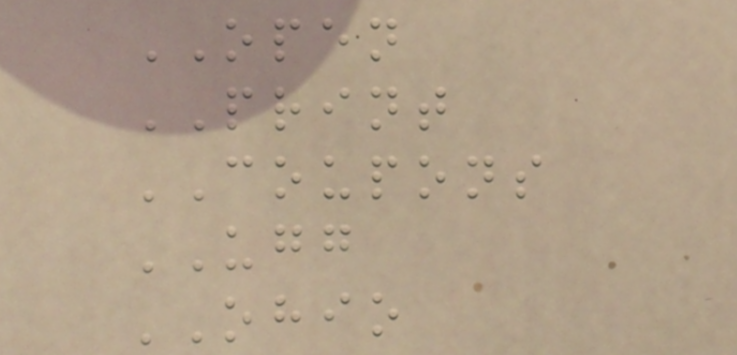OPEN
PRINT
COUPONS
UGG
OHIO
